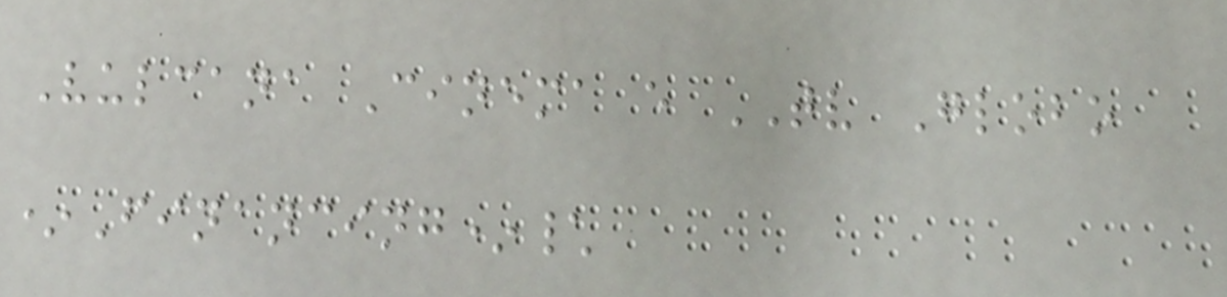Vulcana Cinema e TV Globo
*Financing*\
